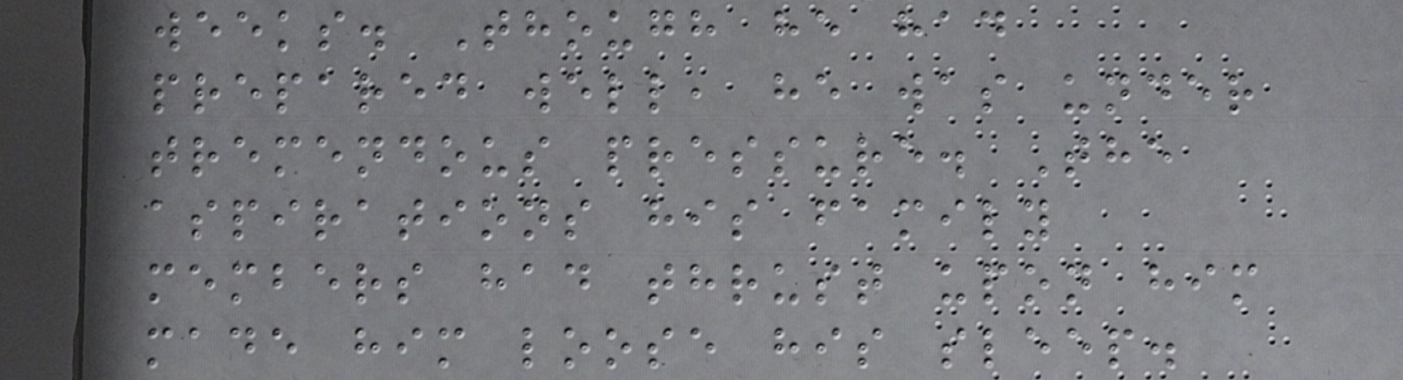weeks. Though he had
prepared well, he was under
tremendous pressure. The
aspirations his family
members had thrust upon him
made him loose his sleep.
